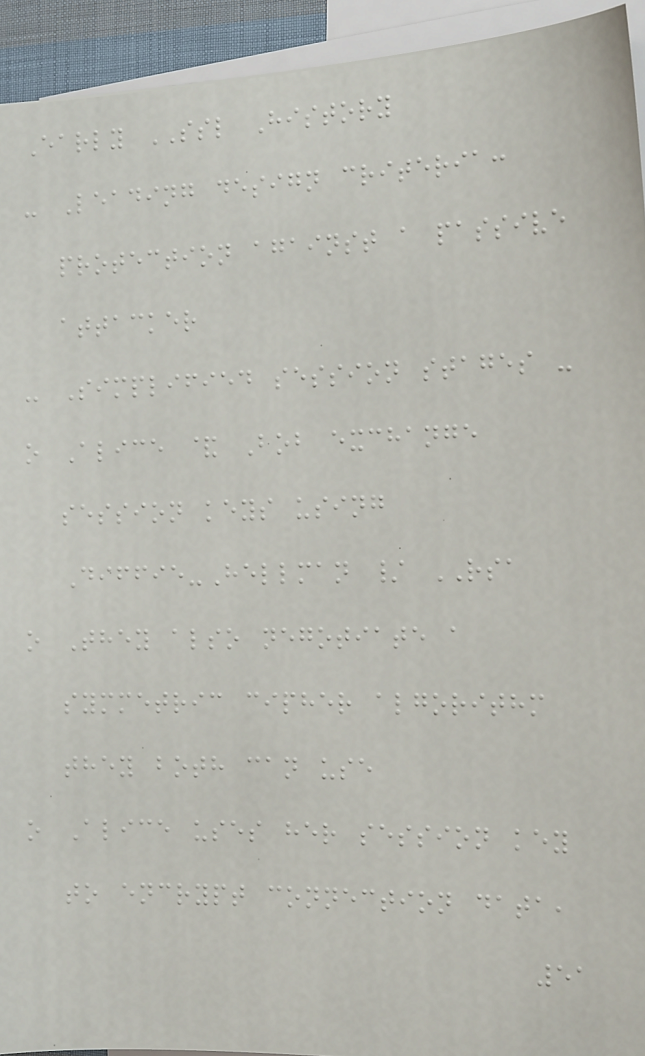Early SSL History
- Leading design criteria:
protection against a passive
attacker
- Simplified session stages -
o Alice & Bob exchange
session keys using
Diffie-Hellman / RSA
o They also negotiate a
symmetric cipher algorithm
they both can use
o Alice uses her session key
to encrypt connection data,
51
